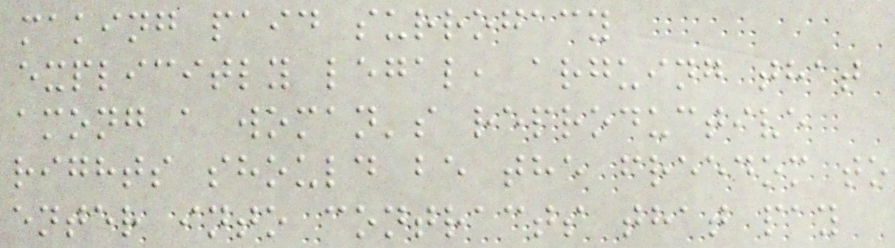making paid surrogacy
explicitly legal, arguing that
among a woman's reproductive
rights should be the freedom to
enter into contracts that pay
